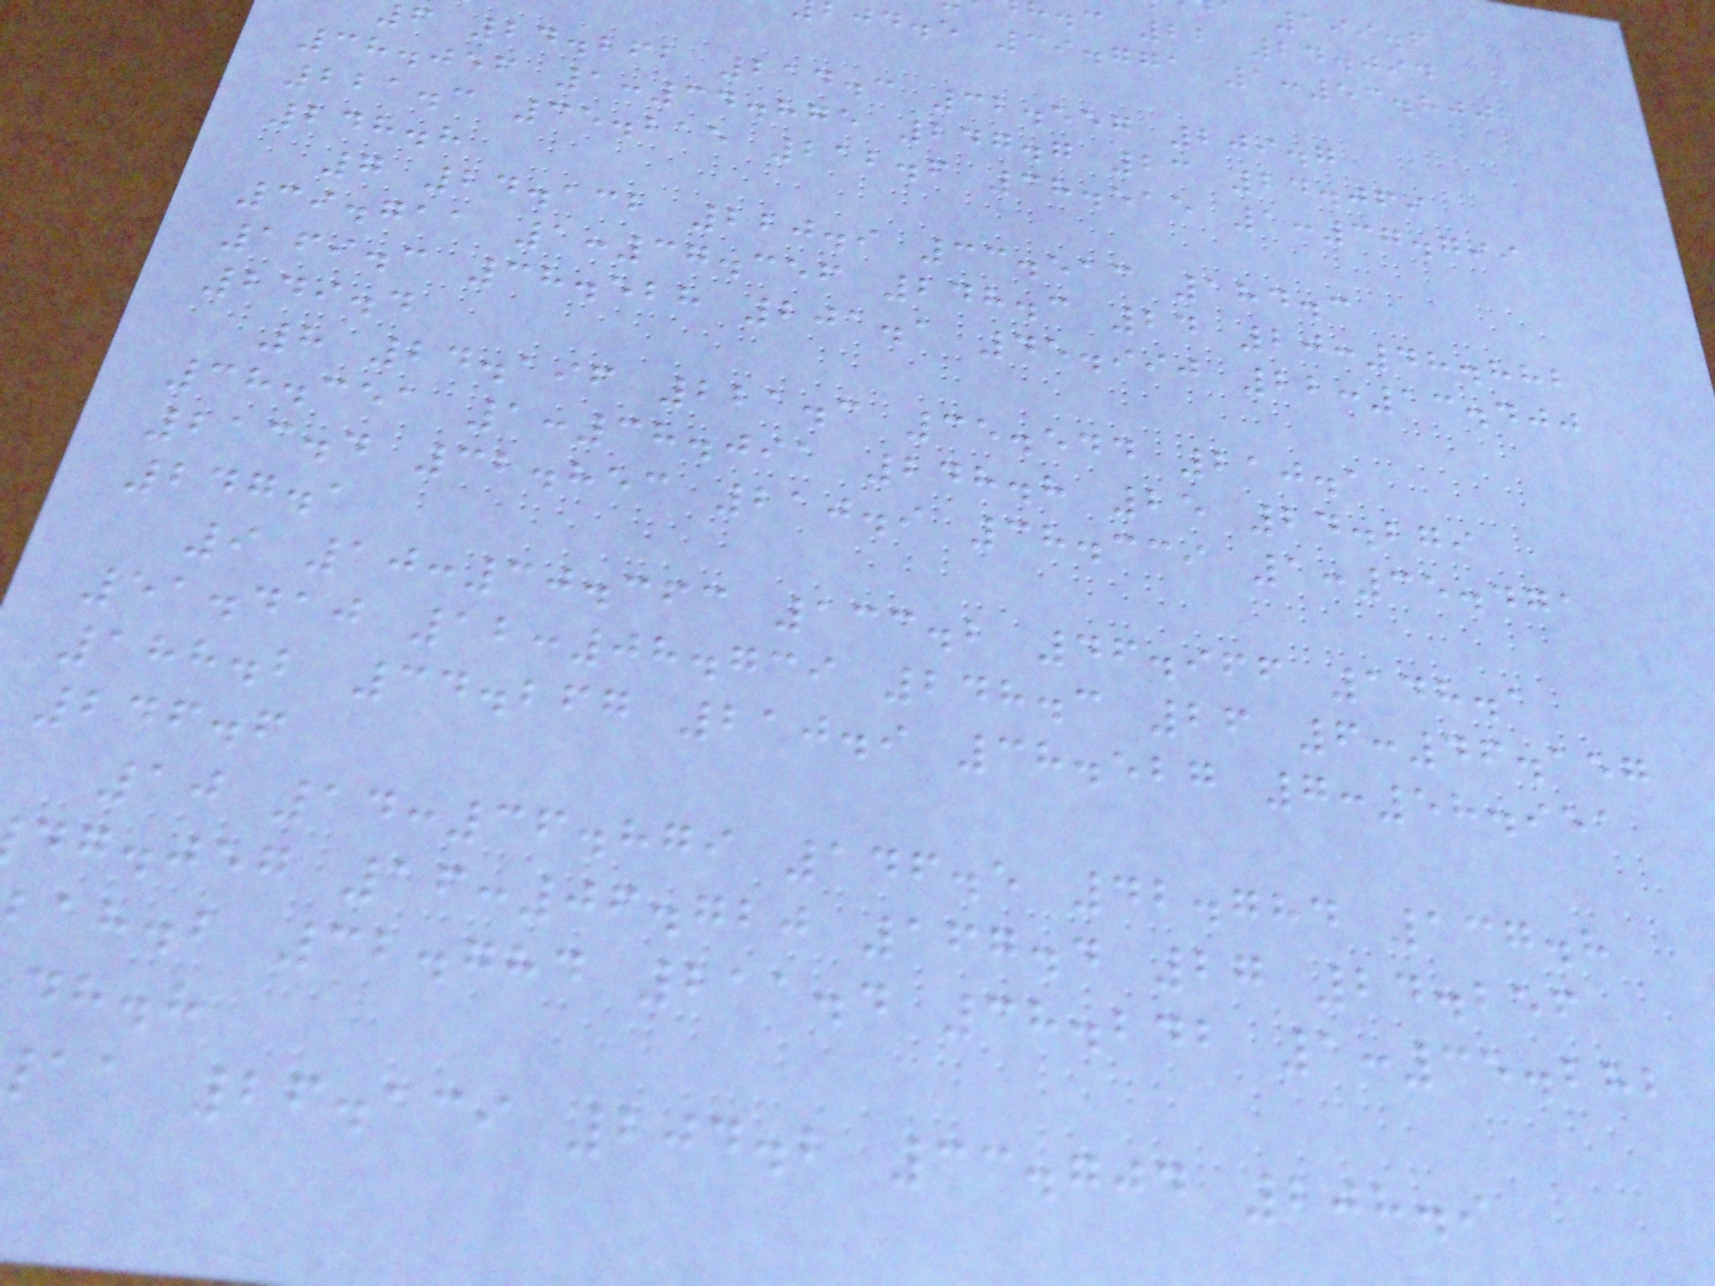.c 22 24.094
jd.e 39.771 1:53.800
6 24.262 214.3 32.557 209.7
38.056 1:34.875 247.7 23 24.069
221.3 35.215 212.6 38.515 1:37.799
248.8
7 24.132 220.9 33.513 184.3
39.711 1:37.356 248.3 24 20:48.882
169.3 38.528 201.1 45.990 22:13.400
249.4
8 24.196 221.3 35.544 210.1
38.351 1:38.091 248.8 25 24.279
213.4 32.853 210.9 38.339 1:35.471
247.1
9 10:30.363 133.2 46.966 148.1
51.410 12:08.739 248.3 26 6:46.157
188.2 34.267 210.9 38.527 7:58.951
246.6
10 14:36.879 146.5 42.784 137.8
dg.jeg 16:06.720 167.4 27 24.256
ah.b 32.784 211.4 38.242 1:35.282
dh.h
aa 26.139 204.2 33.704 208.9
